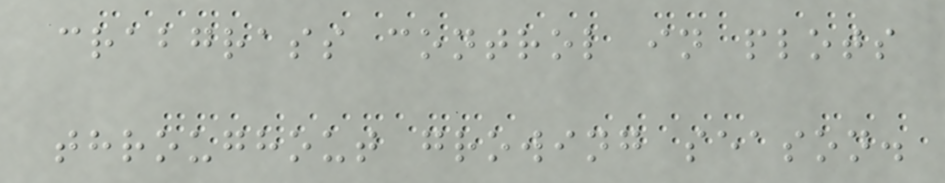crabgrass control in plots
throughout growing season.
